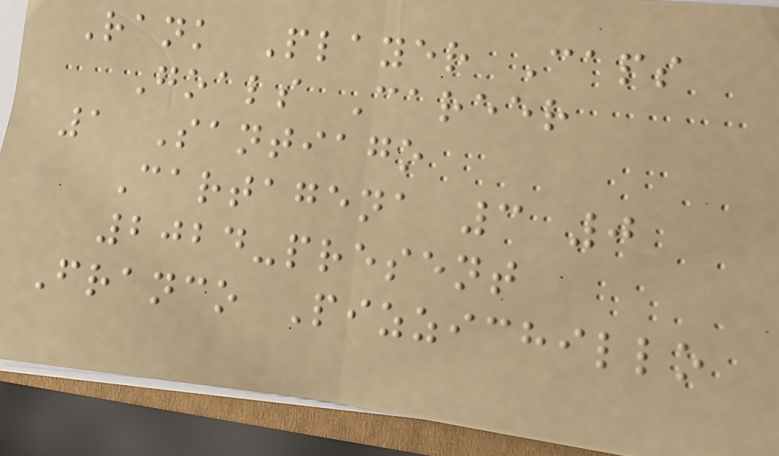Rank Player Caps
Goals Career
1 Santiago
Cartagena 3 0
2024-present
Franco Pizzichillo
